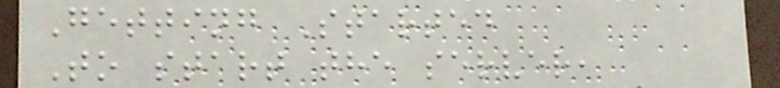Getting Started
To start the server,
